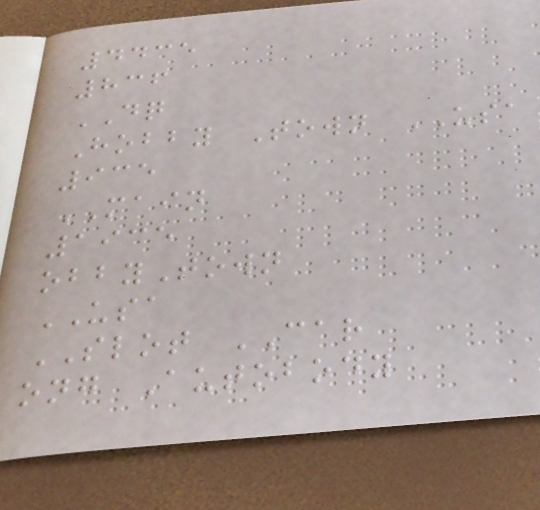4435
836
DQ
Hobby Town USA
935
MAIN
1935
obbyTown
USA
SLOT CAR
ong Autobody
